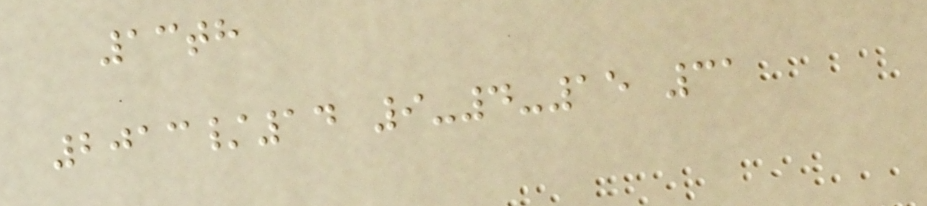13th
2013/14 9-4-15 31
